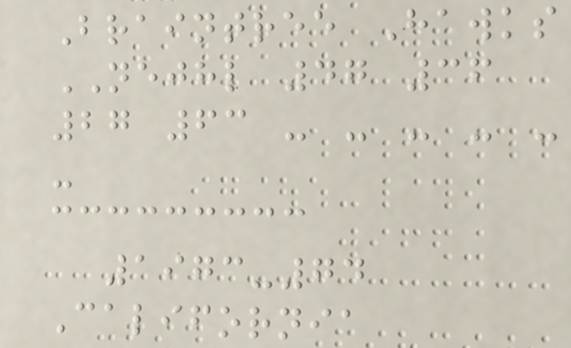Braintree Hawks
NEJHL 47 36
27 63 - - - - -
-
1973-74
California
